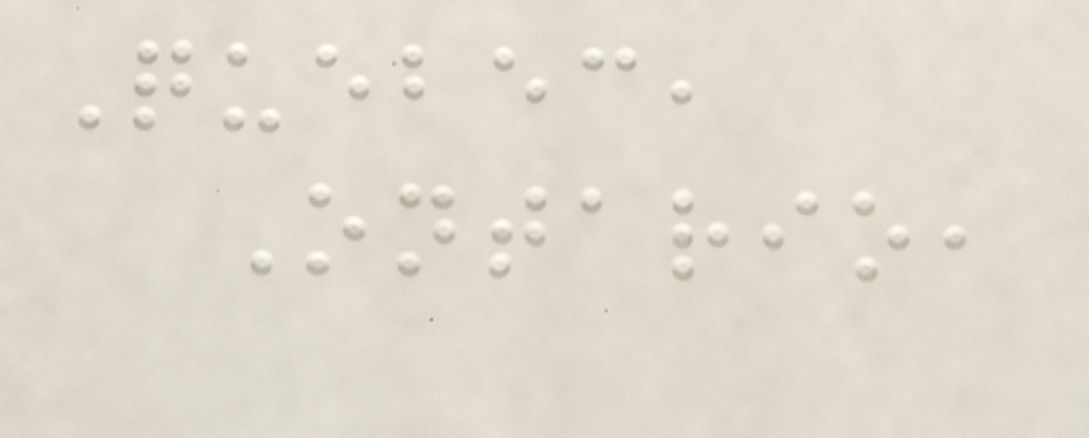Quebec,
Ontario,
